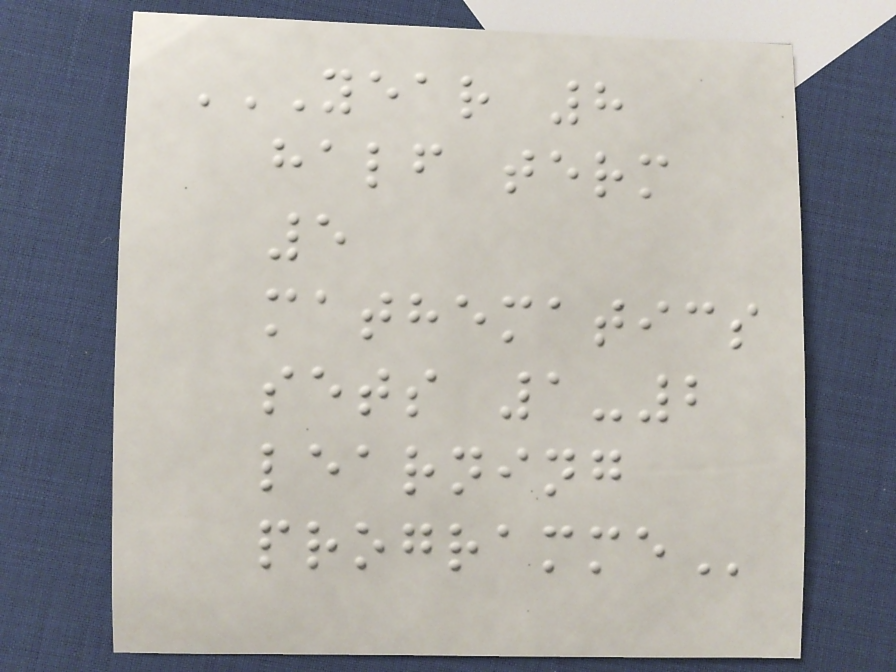YEAR 8
HALF TERM
5
MATHEMATICS
SETS 1-2
LEARNING
PROGRAMME
